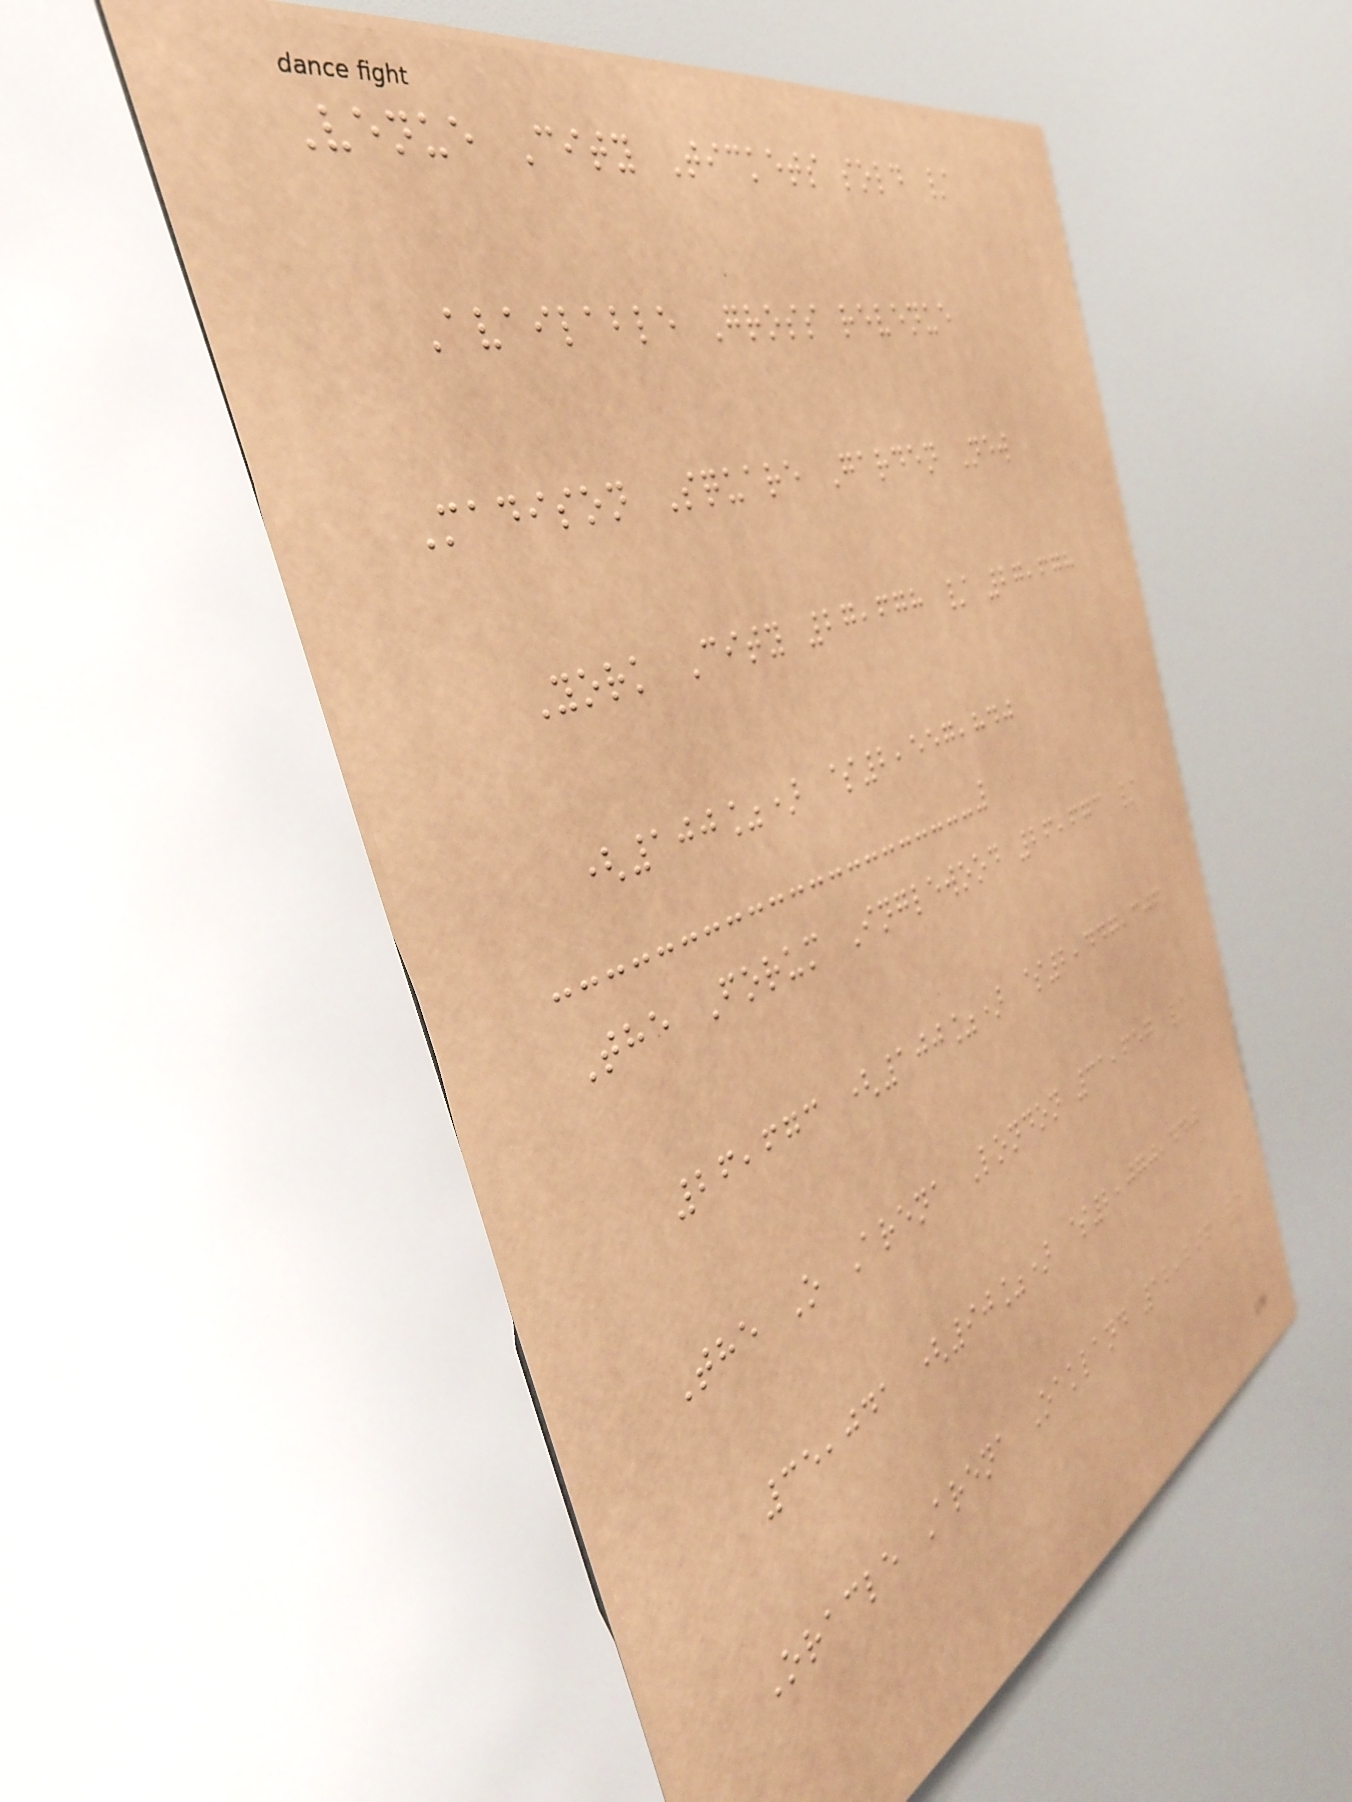Venue City Tickets sold /
Available Gross revenue
Madison Square Garden New
York City 27,678 / 27,678
(100%) $2,557,840
The Forum Inglewood 26,673 /
26,673 (100%) $2,447,306
The O Arena London 31,657 /
35,041 (90%) $2,070,440
Oracle Arena Oakland 12,296 /
